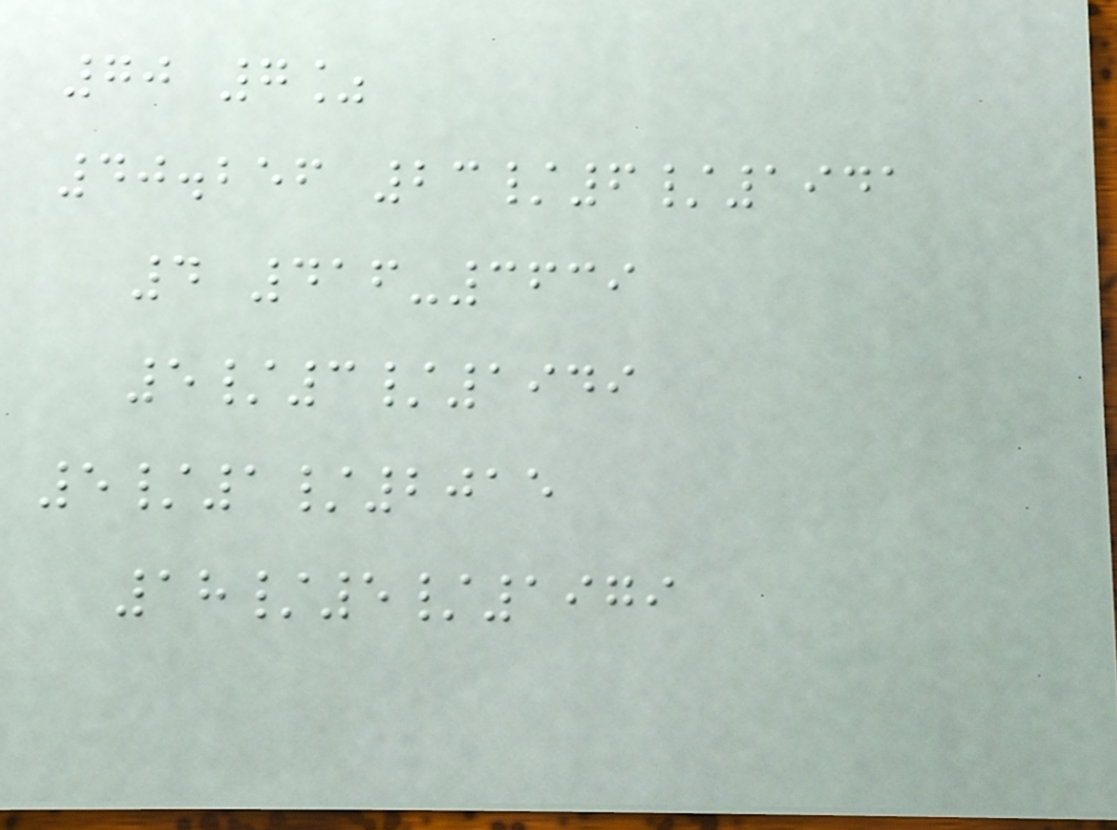70 7%
40.256 23/6/1941
4 416-3639
5/3/1949
5/1/2015
18/5/1979
